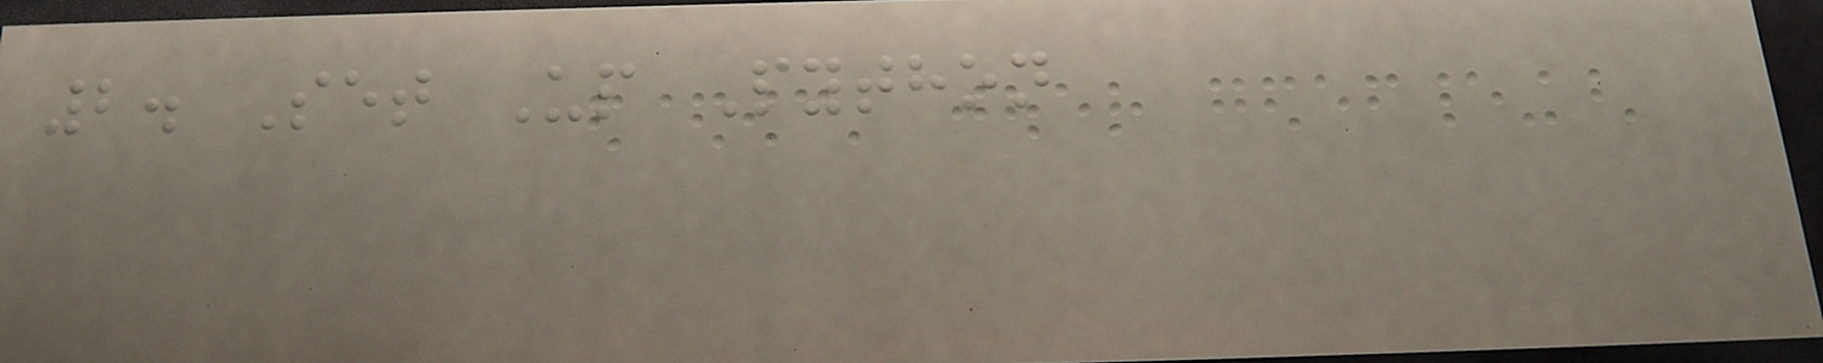2. Set Up Python
